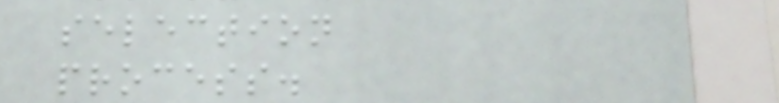selection
process.
